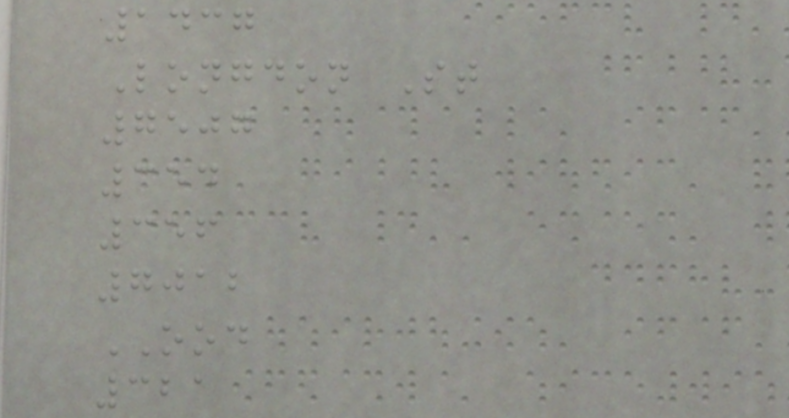1437
Longdon St
7507
354
356
7012
OOD
321
